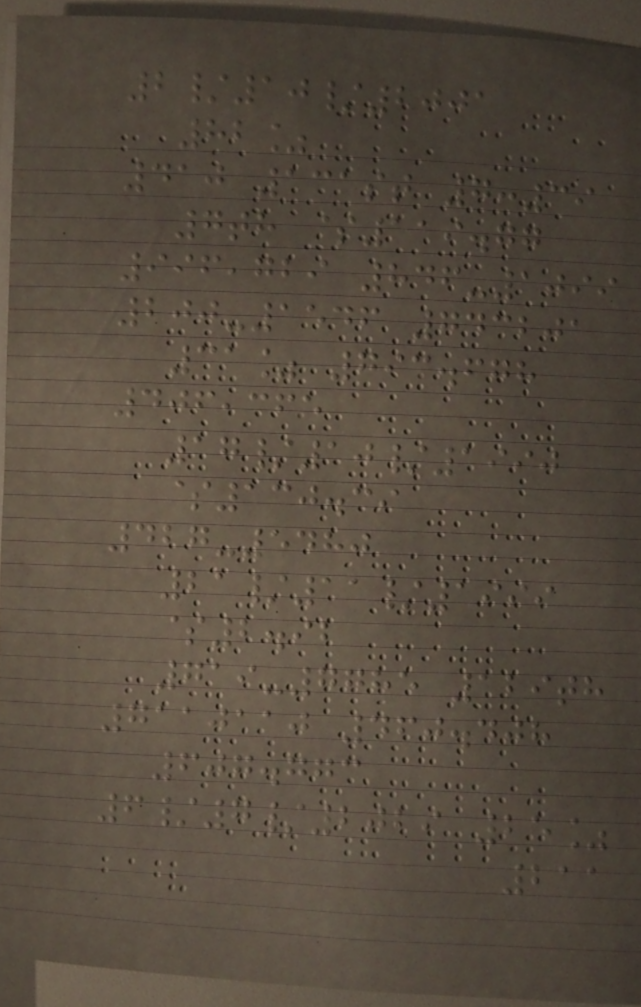2/10/2001
82%
410 131st 7:39
7th $119.77
996,729 846-1099
200-1546 743201
31% 793.678
406,365
17/10/1990
$130.39
427-5480
21/11/1999
$2.92
719-7785 129th
7110110 460.408
607.773
6/7/2029 25%
211
